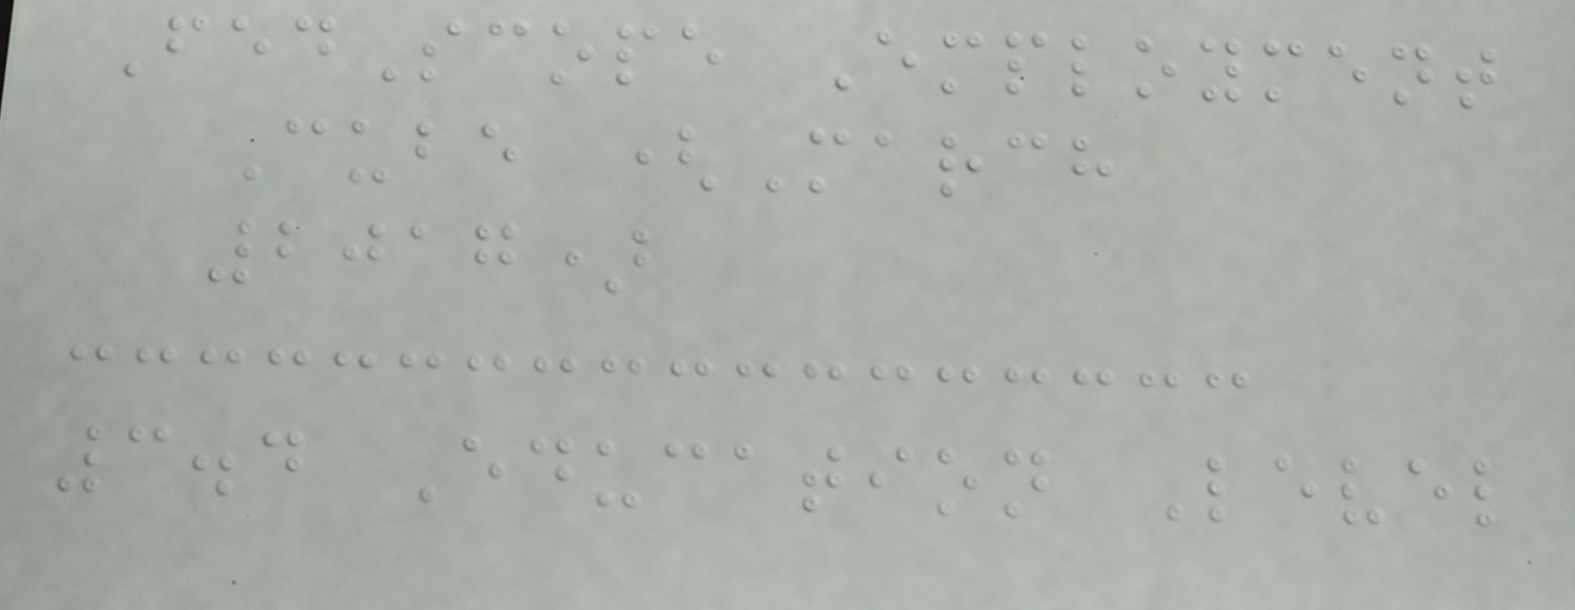FedScope Employment
Cube (March
2017)
3.4 Education Level
